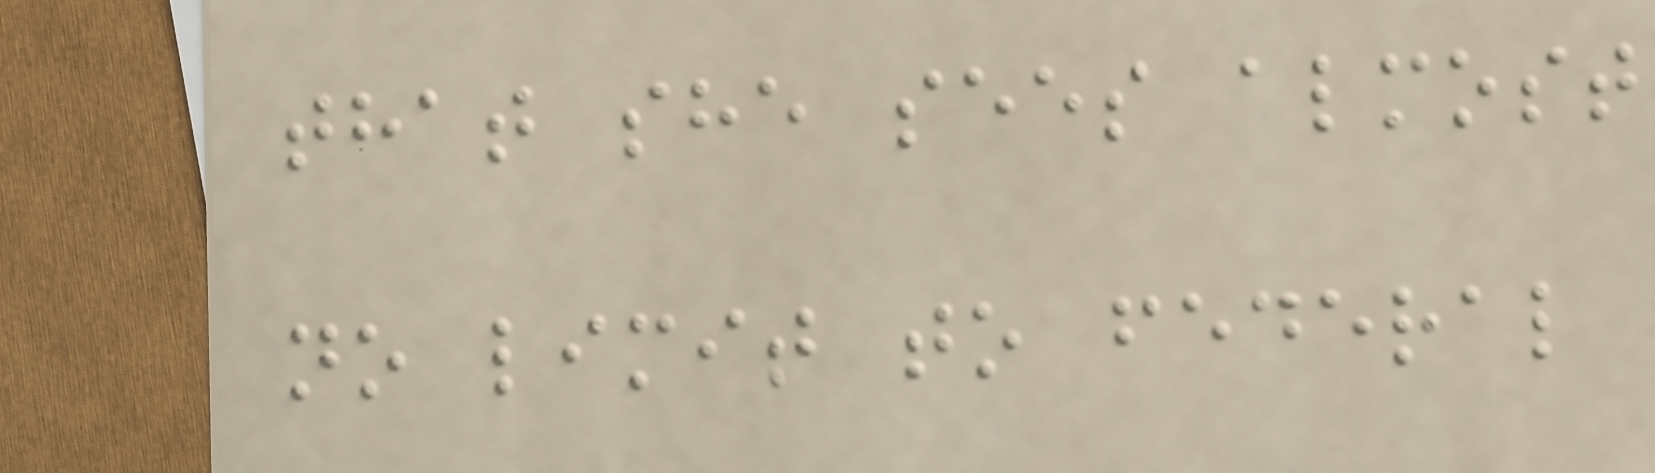that she sees almost
no limit to federal
